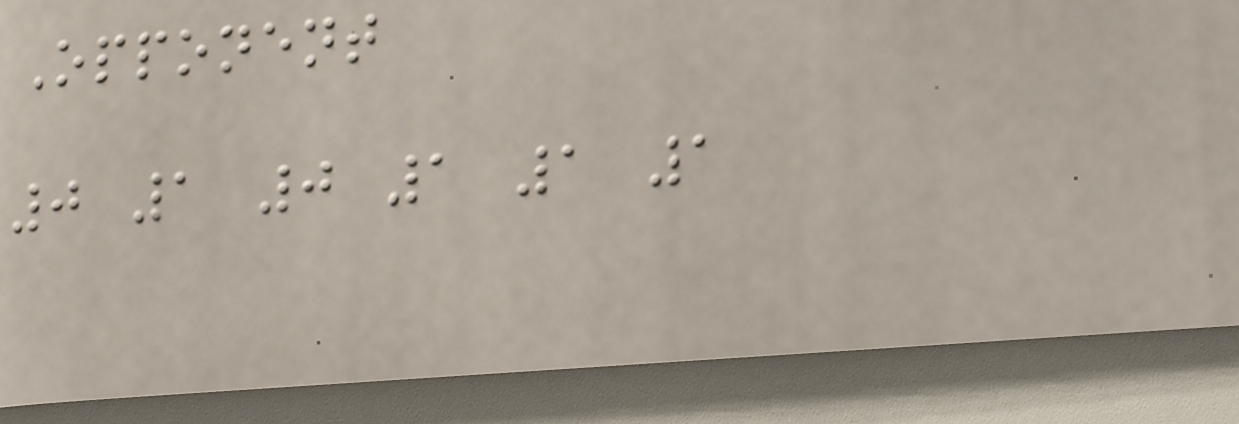Opponent
0 1 0 1 1 1
